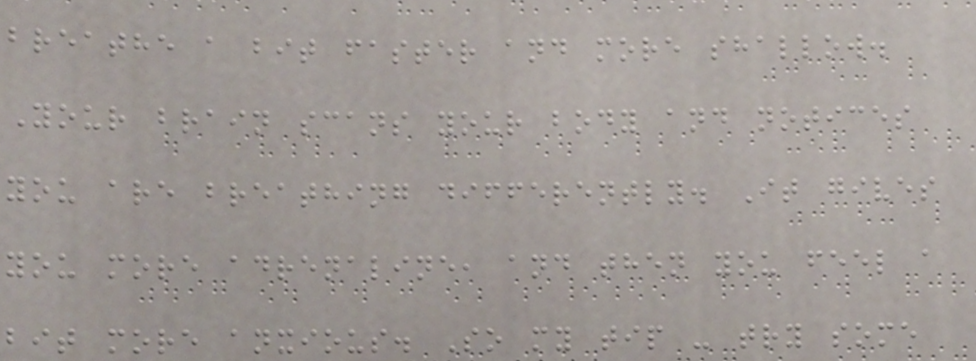breathe a bit faster and more shallow.
Your brain scans your body and notices
you are breathing differently. It gives
you more adrenaline, and then you feel a
bit more anxious. So my tip - try some
